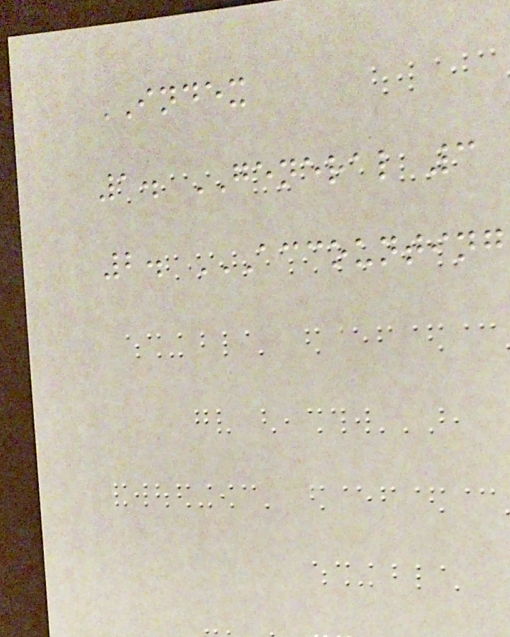INDEX
1. GENERAL 3
2. ACCOUNTING
